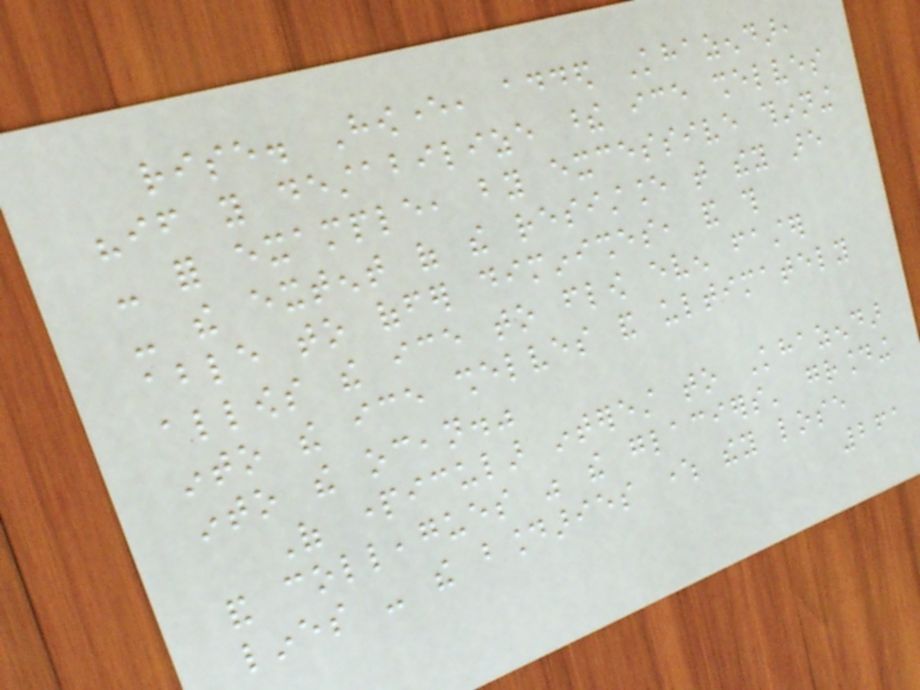rise. However, added Khazendar,
"if you destabilize these ice shelves
- for example, by excessive thinning
- the extent of the resistance that they are
able to offer diminishes, and this
allows the ice to flow even faster
into the ice shelves and ultimately
into the ocean."
Of particular interest to Khazendar
and colleagues was the glaciers' grounding
lines - the boundaries where they lose
261
